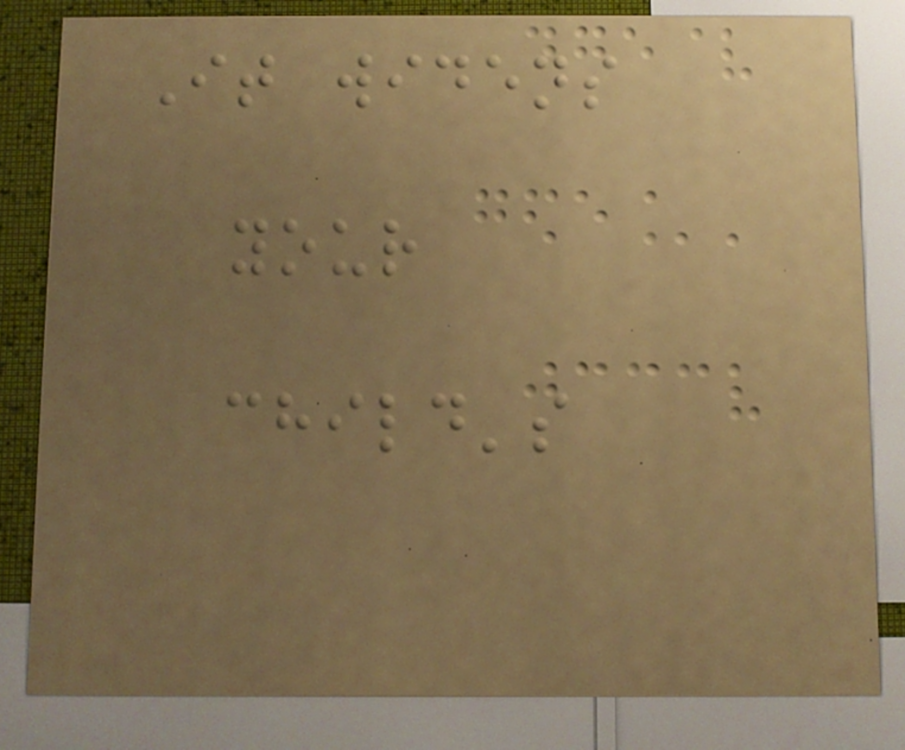It widens
your
child's
